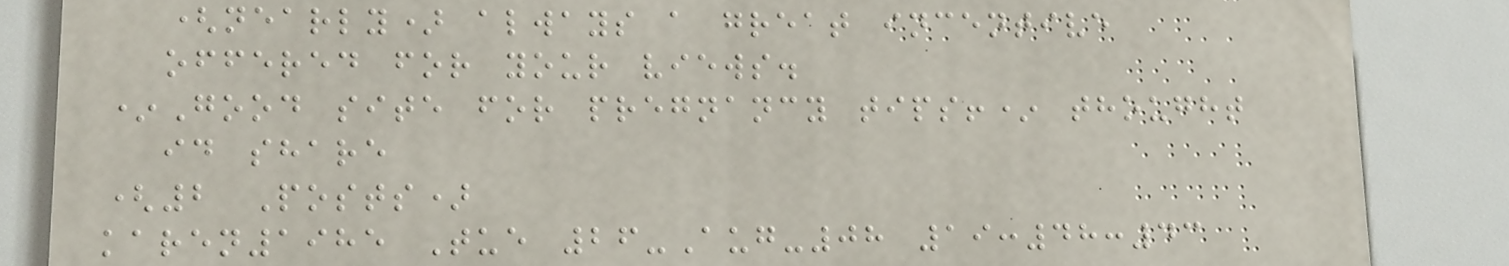(nearly) always a great incentive
offered for your views.
*Good site for pregnancy tips!* thought
id share
(2 Posts)
karen1985 Tue 26-Aug-08 19:48:43
